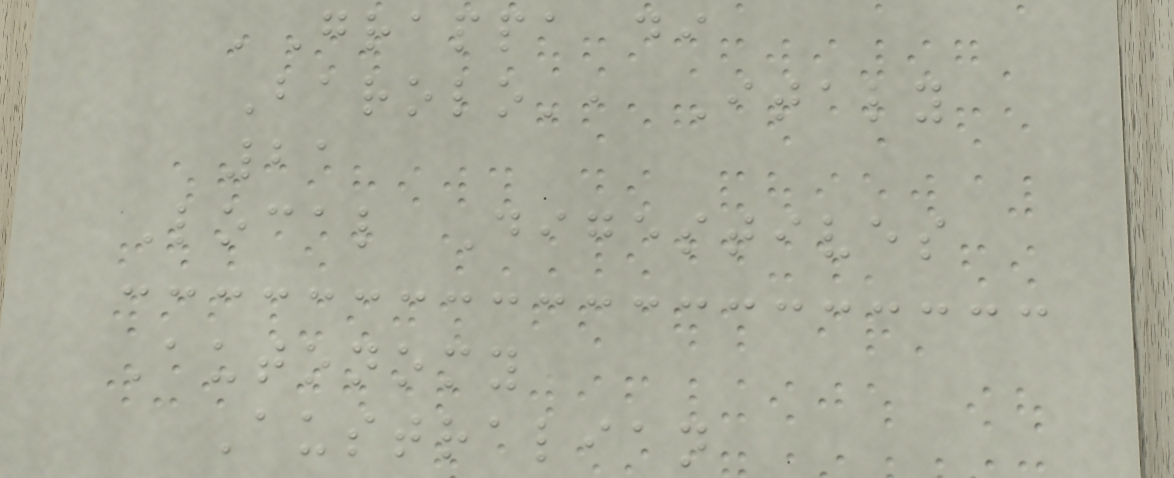'Grappa di
Barolo', Italy
21
Local Digestives
Autonomy
Australian
